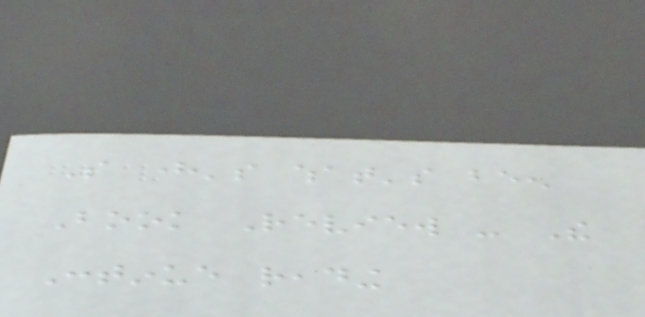So here's what's been
Book Review - The
Continue reading
